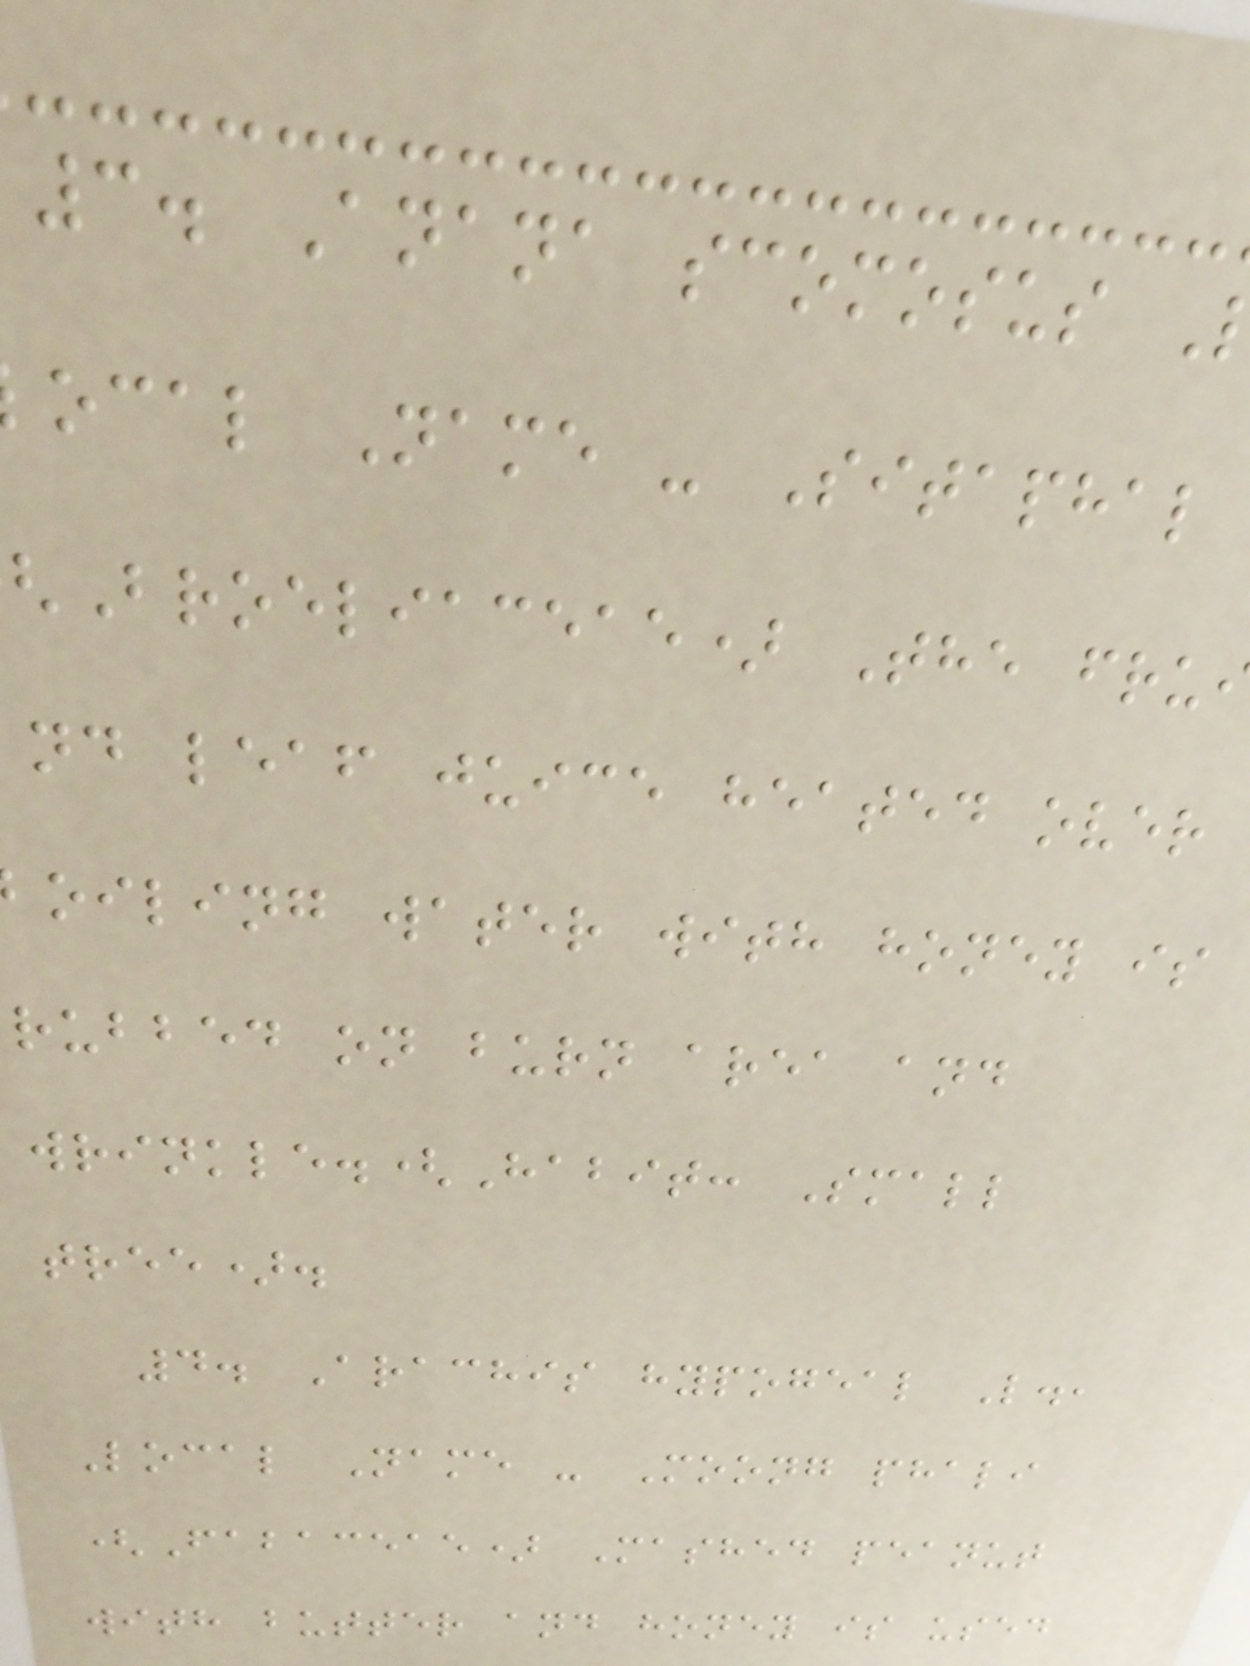3. Anana scomosus
ocal Name - Sitaphal
Broeliaceae) The fru
nd leaf juice heated over
oiling water with honey is
rubbed on burn area and
wrinkle.(Habit: Small
tree).
4. Arachis hypogeal L.,
Local Name - Moong phali
(Fabaceae) Mashed peanut
with butter and honey is used
